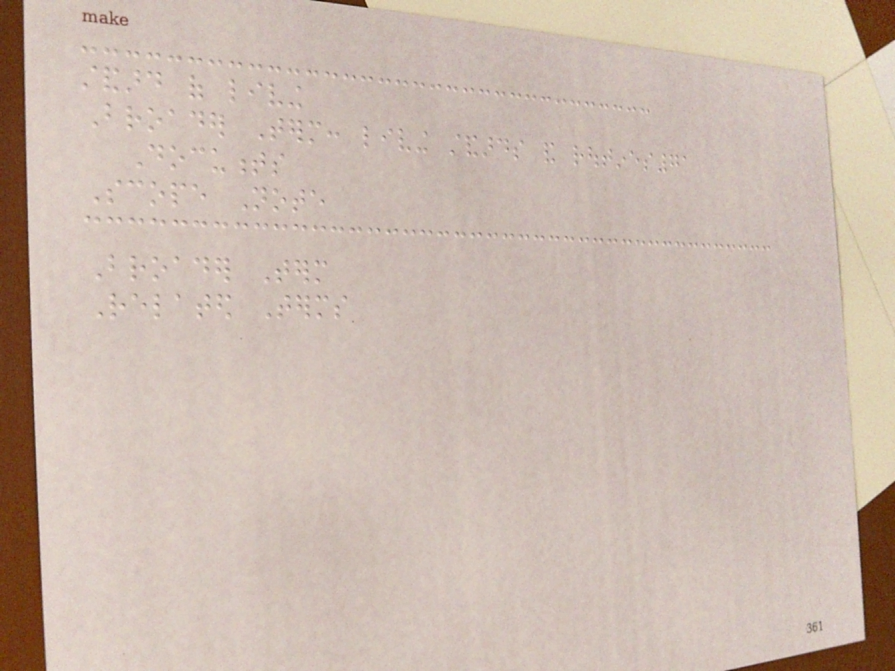standard of living
Broader Term: living standards and routines71
Documents
Scope Note
Broader Term
Related Terms
